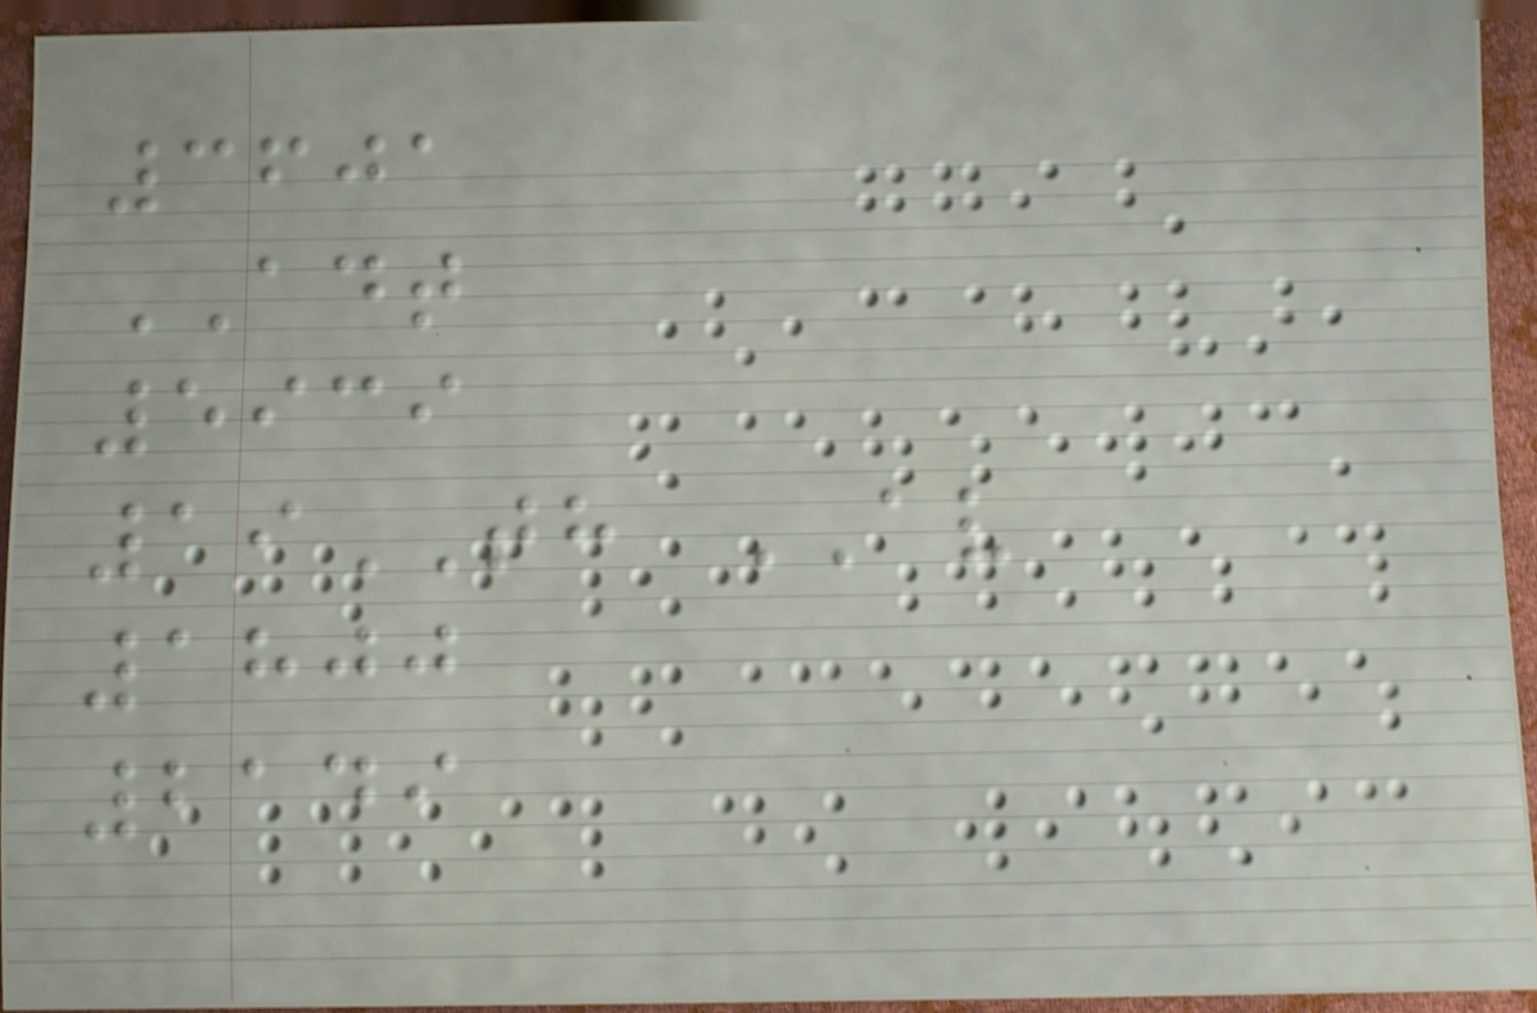3601
ADT
5939
19TH AV
1800
2149
